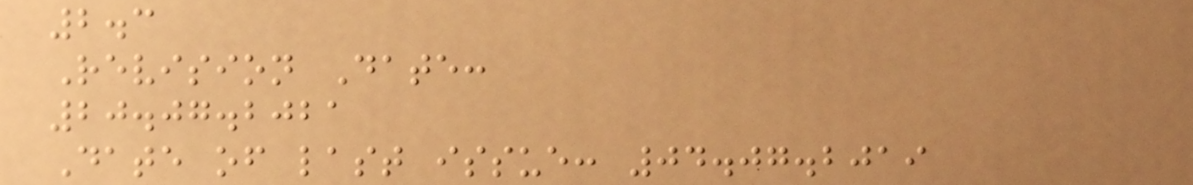2.3
Revision Date:
20.07.2021
Date of last issue: 04.07.2019
